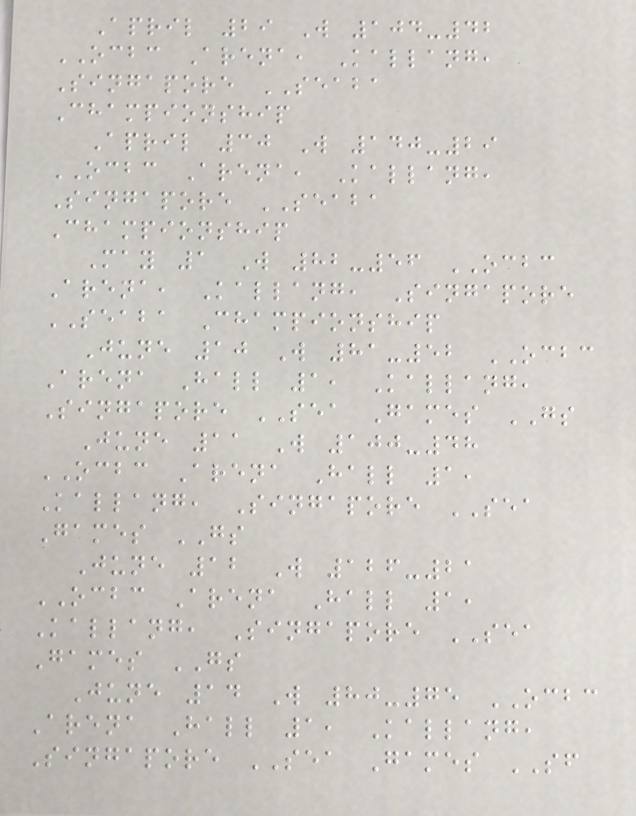April 29 W 104-42
OCBC Arena, Kallang,
Singapore SEABA
Championship
April 30 W 140-29
OCBC Arena, Kallang,
Singapore SEABA
Championship
May 1 W 82-56 OCBC
Arena, Kallang, Singapore
SEABA Championship
June 10 W 81-52 OCBC
Arena Hall 1, Kallang,
Singapore SEA Games GS
June 11 W 100-48
OCBC Arena Hall 1,
Kallang, Singapore SEA
Games GS
June 12 W 126-21
OCBC Arena Hall 1,
Kallang, Singapore SEA
Games GS
June 14 W 80-75 OCBC
Arena Hall 1, Kallang,
Singapore SEA Games SF
